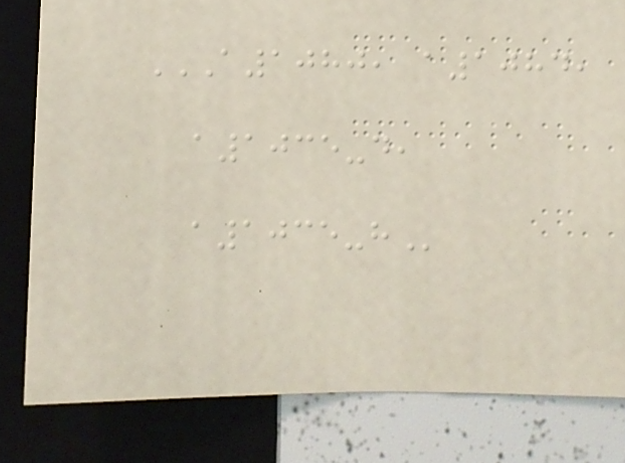A1080, A1084,
A1035-D,
A1035-H
